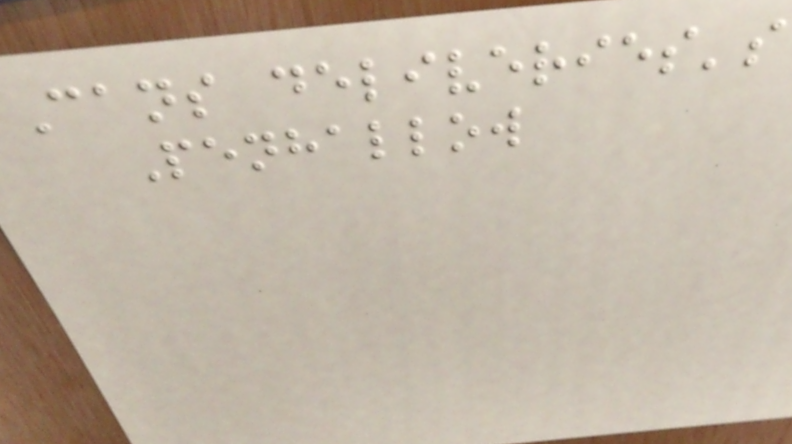Cans deliveries's
Penhallow
